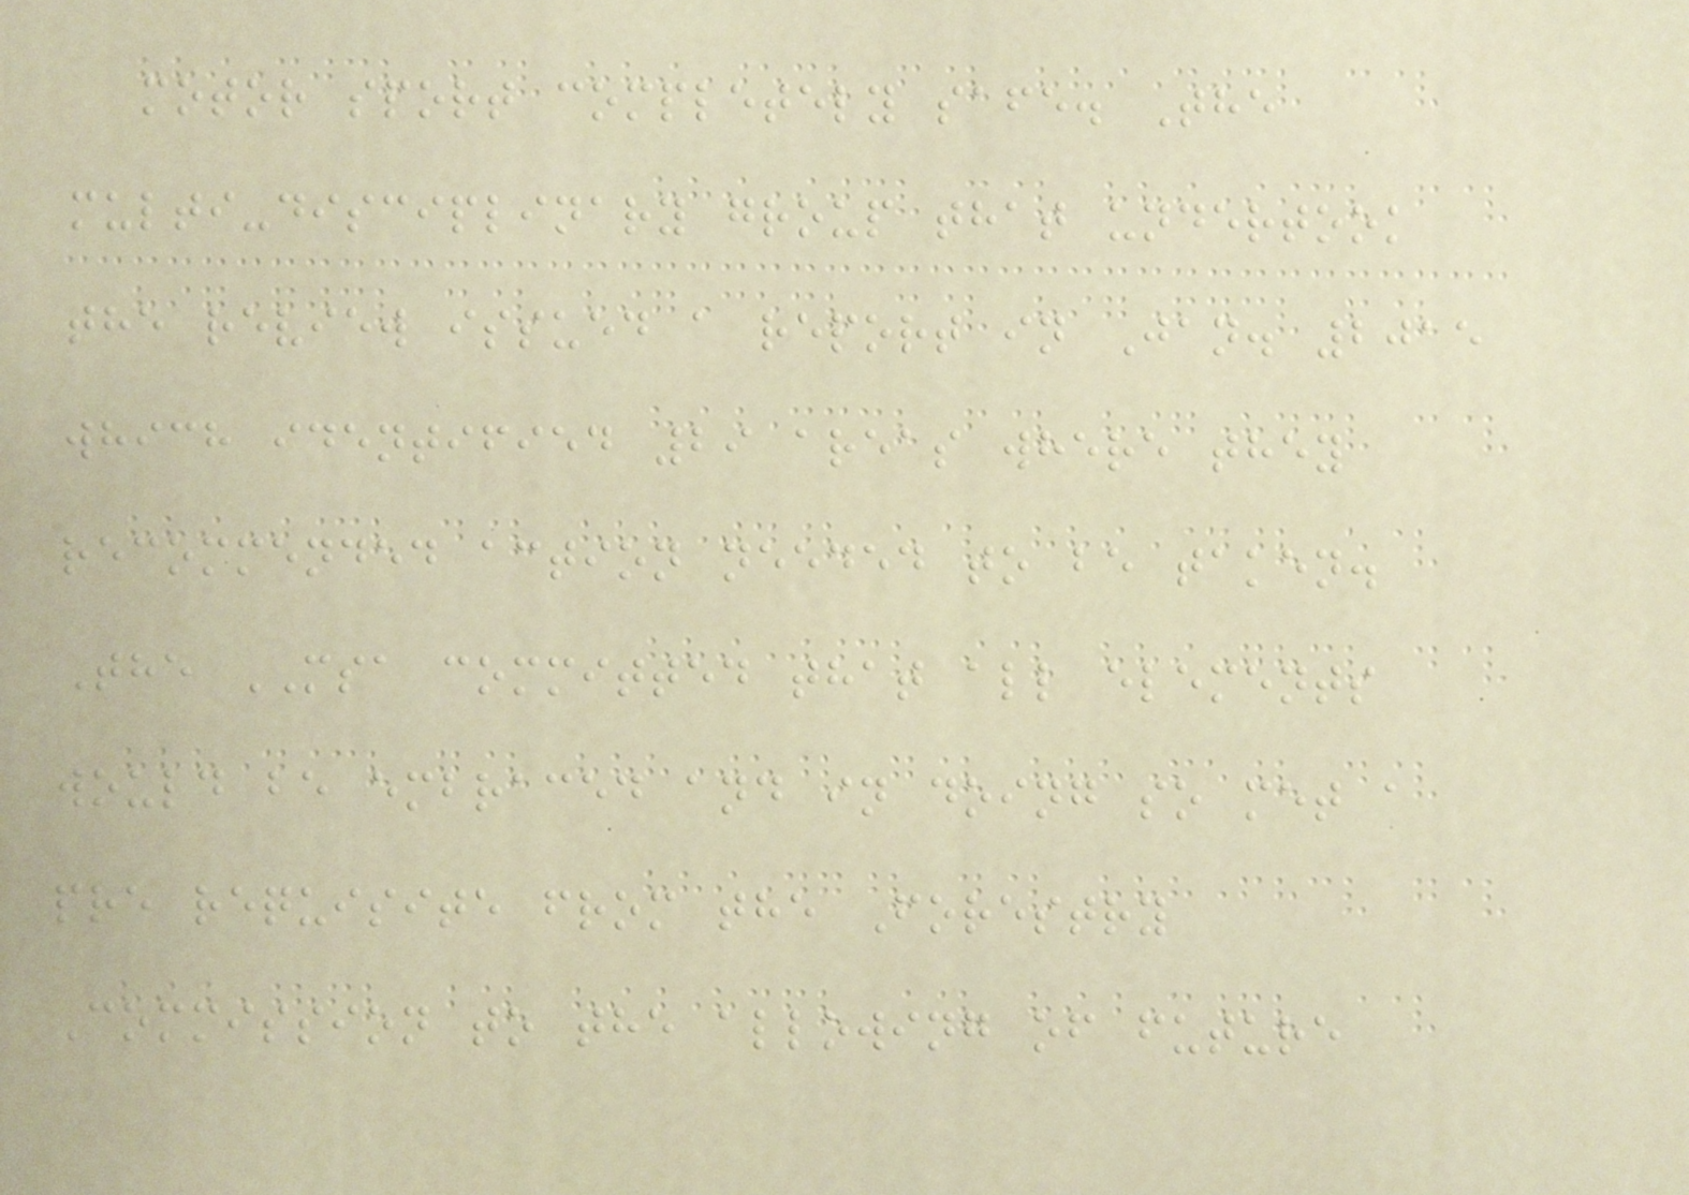motor sport completely safe. The
multi-disciplinary group that undertook
the review issued a report in Jan. 2015
which identified 29 areas where they
recommended action needed to be taken.
The MSA committed that all elements
would be embraced and in doing so met a
pre requisite from the Forestry
Commission to the allowing of future
